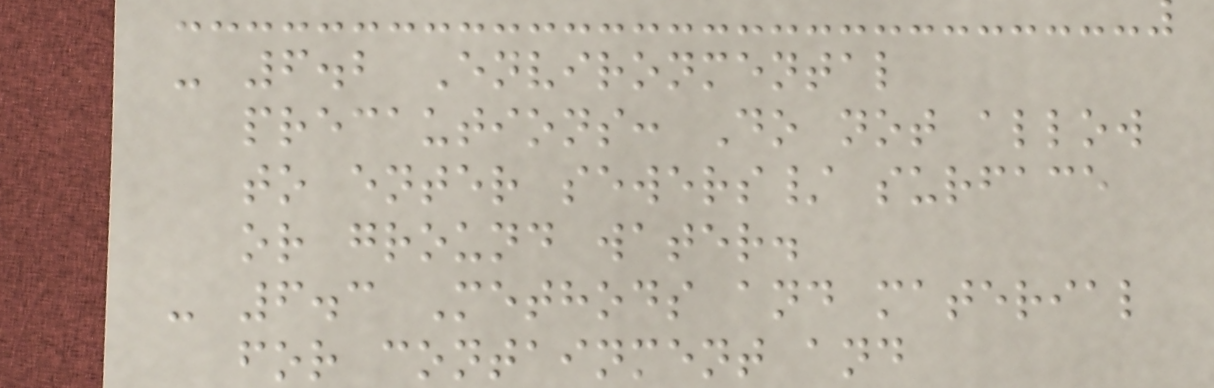- 6.2 Environmental
precautions: Do not allow
to enter sewers/ surface
or ground water.
- 6.3 Methods and material
for containment and
